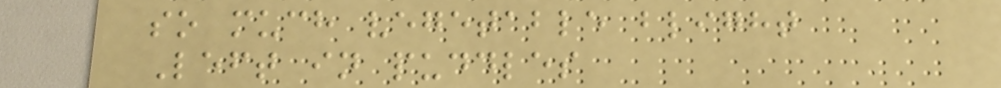so much vegetable blight
Left in puddles
